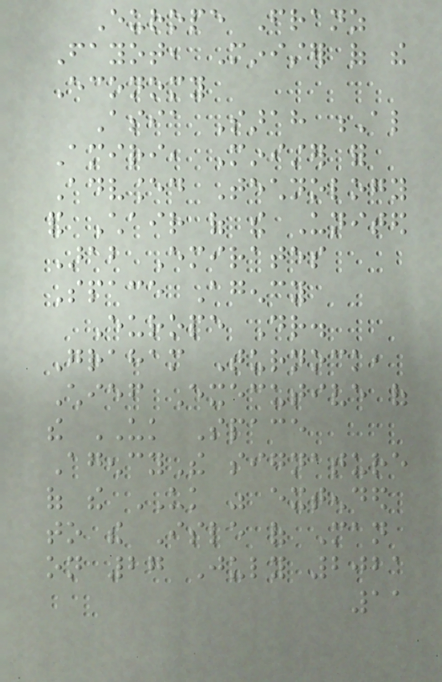Europe Franz
Fayot, Minister of the
Economy
Asia Sarah Al
Amiri, Minister for
Advanced Technology
and Chair of the United
Arab Emirates
Space Agency
Europe Dr.
Graham Turnock,
Chief Executive of
the UK Space
AgencyThe signature
of the UK was extended
to the Isle of Man
on 27 July 2021
11
